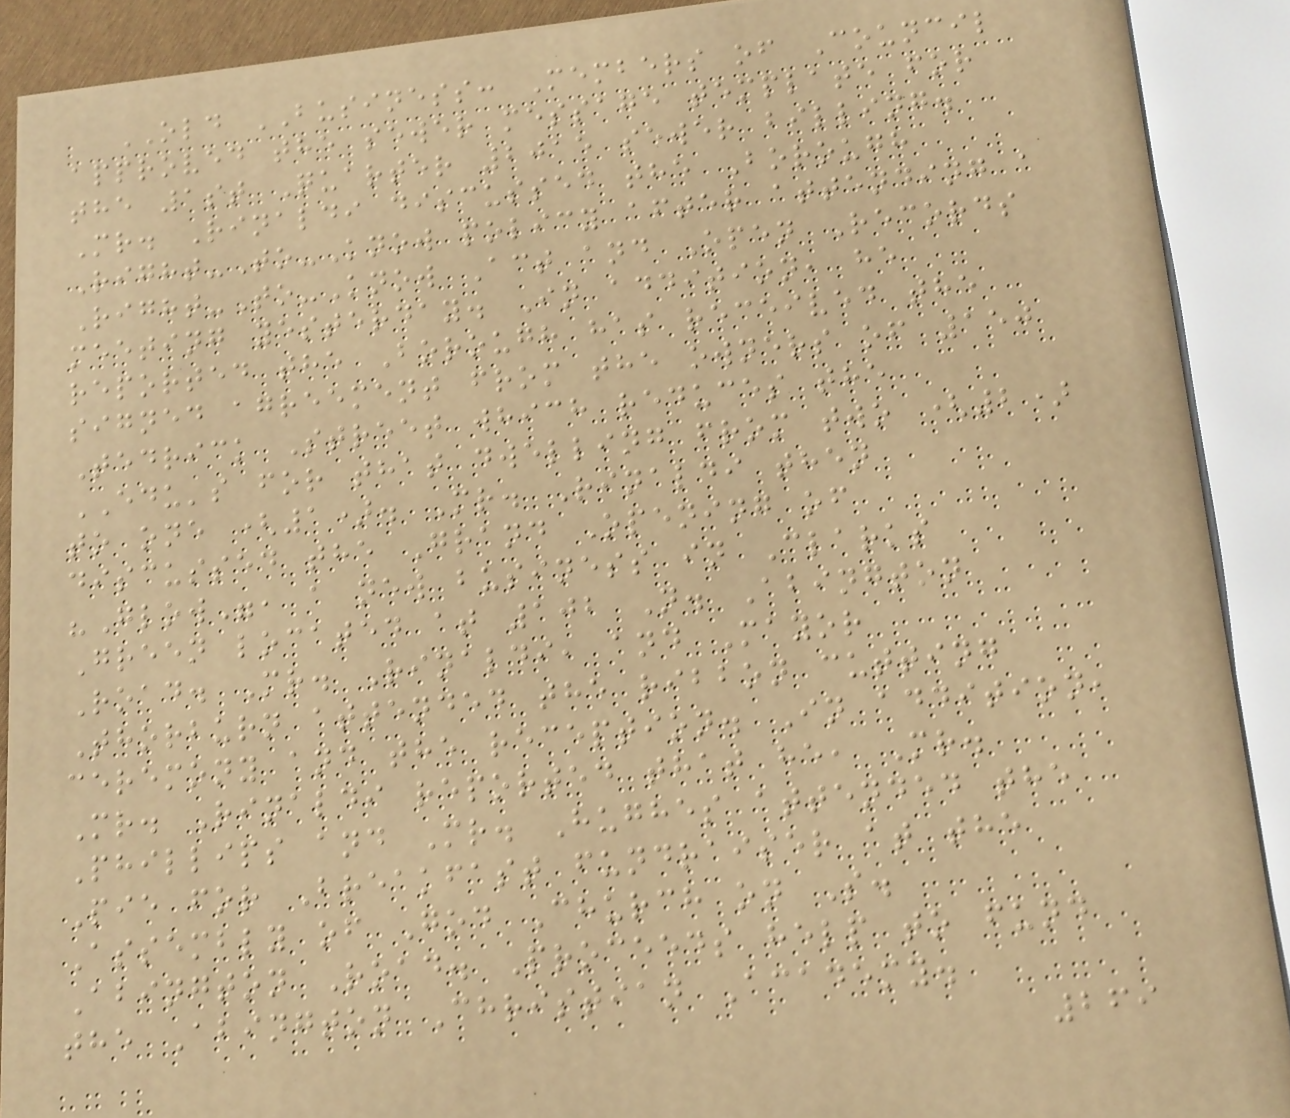OLD BUSINESS: Members of Council
approved the sewer message template for
the 1st Quarter 2015 sewer billing.
Mr. Rinaldi discussed the Borough
Right-To-Know policy after attending a
Right-To-Know Act and Open Records
meeting yesterday. In addition, he
reported the Borough has received the
signed agreement from the owners of 150
Tedrick Street which reduces the
EDU's for that dwelling from two (2)
to one (1). Mr. Rinaldi then
discussed the Grand Opening of
"Glow", a new business in Clarks
Green located at 102 N. Abington
Road. Mr. Rinaldi, and Mayor
Thorburn attended the ribbon cutting
ceremony and the reception. In addition,
Mr. Rinaldi reported that he, Mr.
Phillips and Mr. Hughes attended the
Pie for Breakfast fundraiser at the
Assembly of God Church on S.
Abington Road. Proceeds help to fund
the Abington Christian Academy.
269
